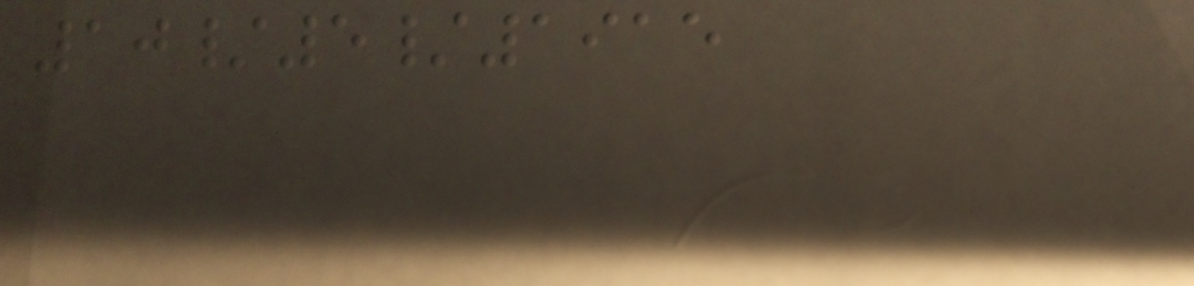10/5/1915
